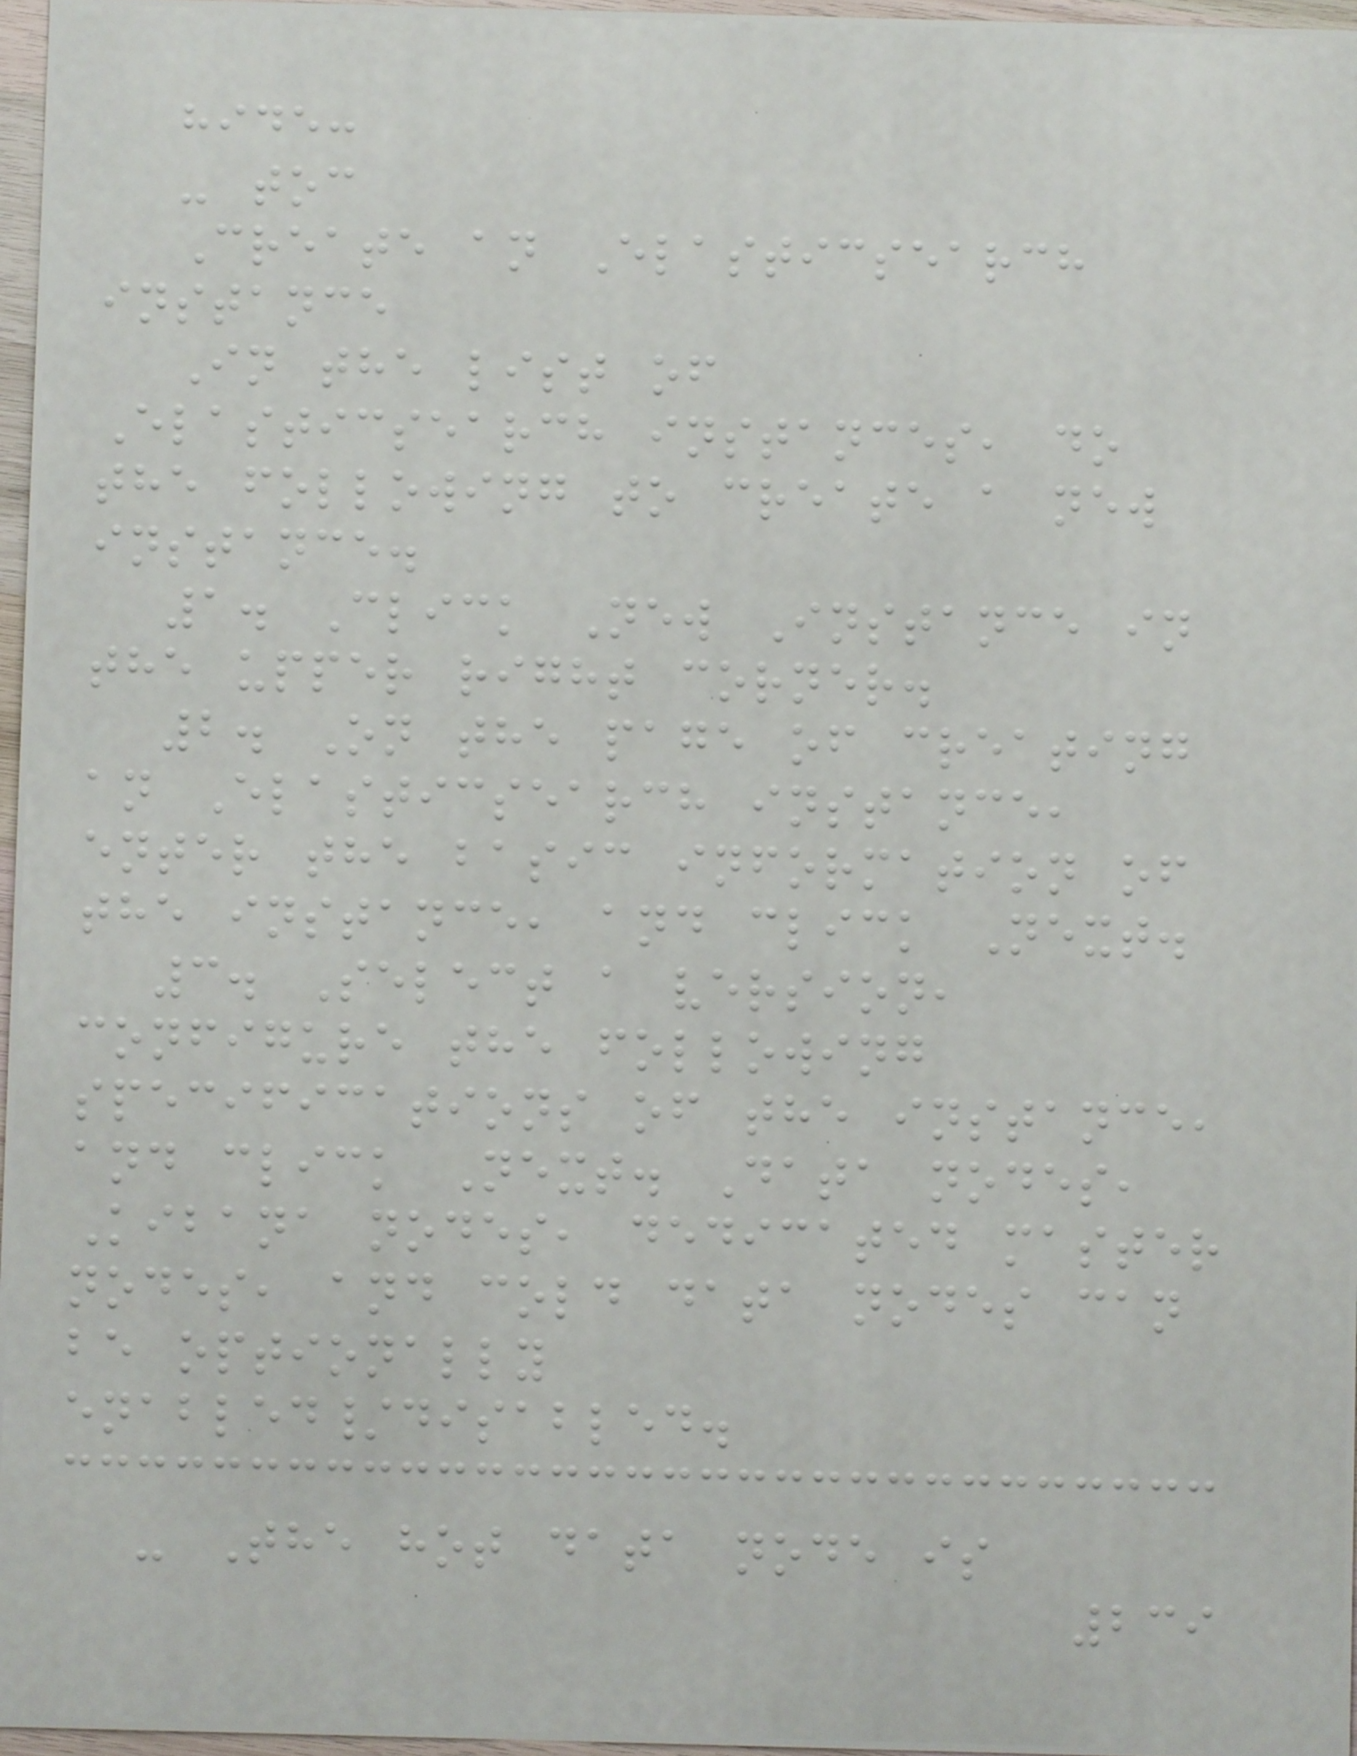hide:
- toc
Create an Elasticsearch
instance
In the list of
Elasticsearch instances, do
the following to create a new
instance.
1. Click New Instance in
the upper right corner.
2. On the page of creating
an Elasticsearch instance,
enter the basic information of
the instance, and click Next.
3. Select a version,
configure the following
specifications of the instance,
and click Next. Data nodes,
Kibana nodes, dedicated master
nodes, and cold data nodes can
be optionally
enabled/disabled.
- The hot data node is
239
